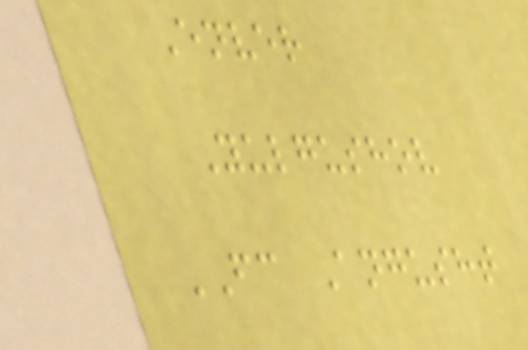Enver
Yulgushov
FC Angusht
